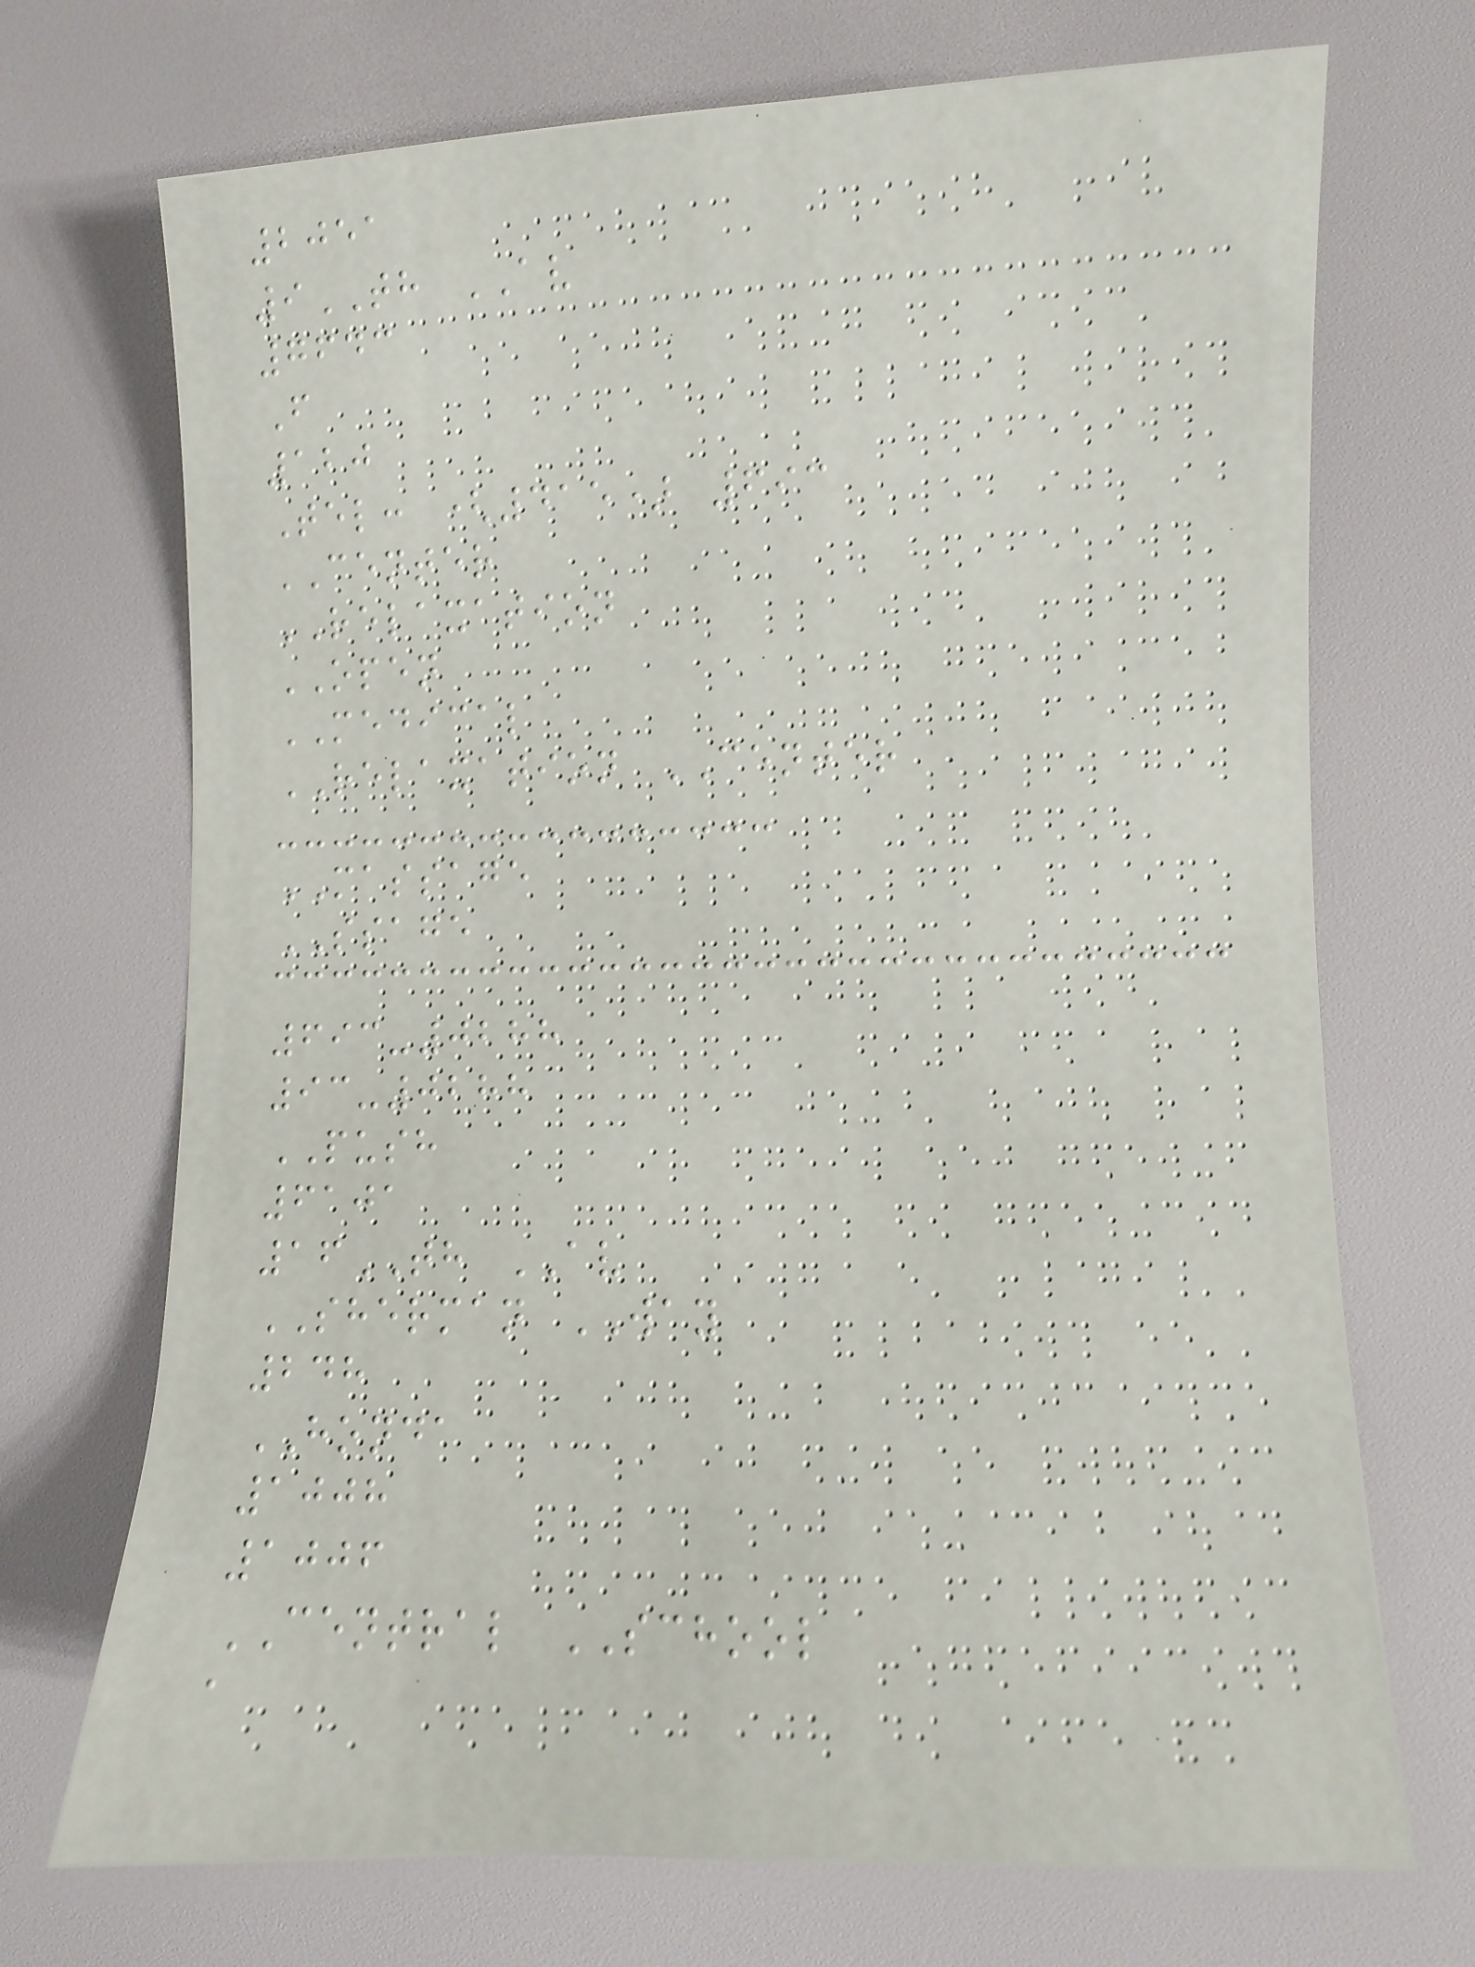2051
9TH AV
7643
F
120
Tel: (415) 693
CENTER
RELAXATION
OPEN
MEDICAL
RELAXATION CENTER
MASSAGE
SSAGE
693-0288
93-0288
PUSH
6101
16TH AV
SHERMAN WAY
248
HONDA
1008
1006
CENTRAL SCHOOL
a
